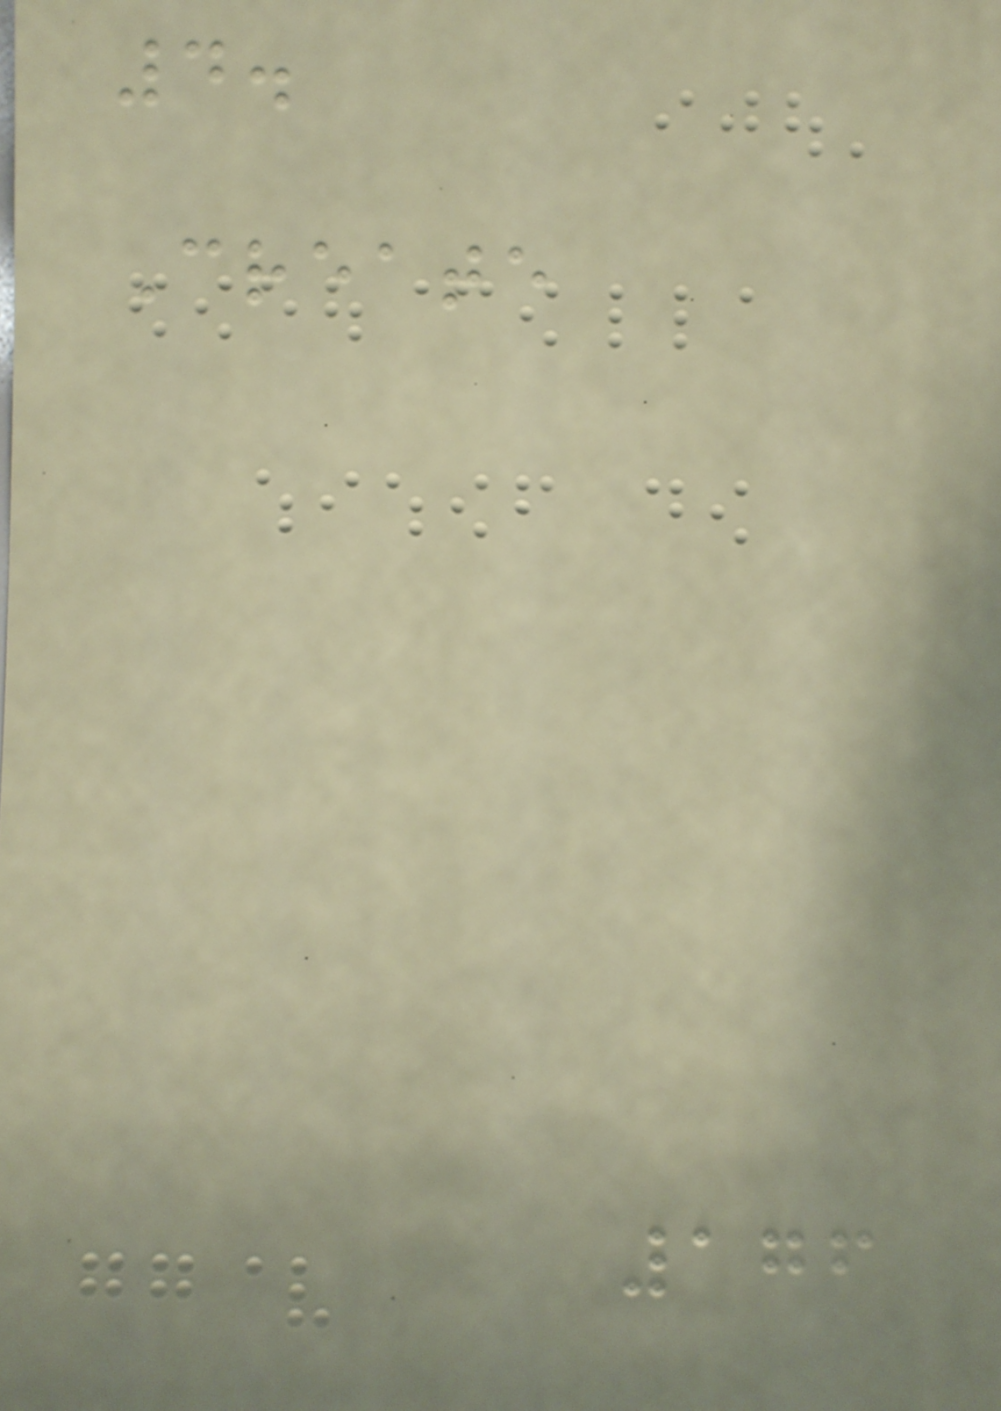4.
Create
176
